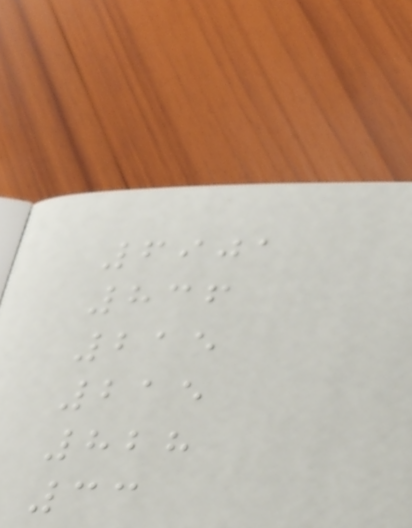6901
836
215
215
828
33
